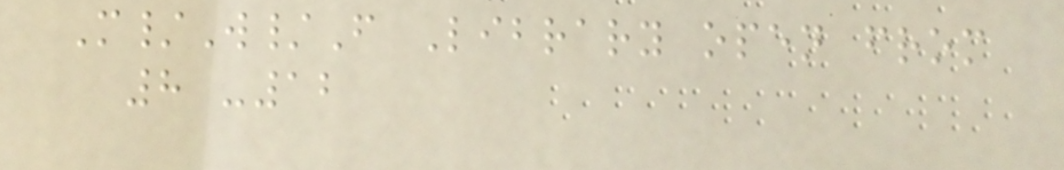M/W/F Library open from
8 -12
